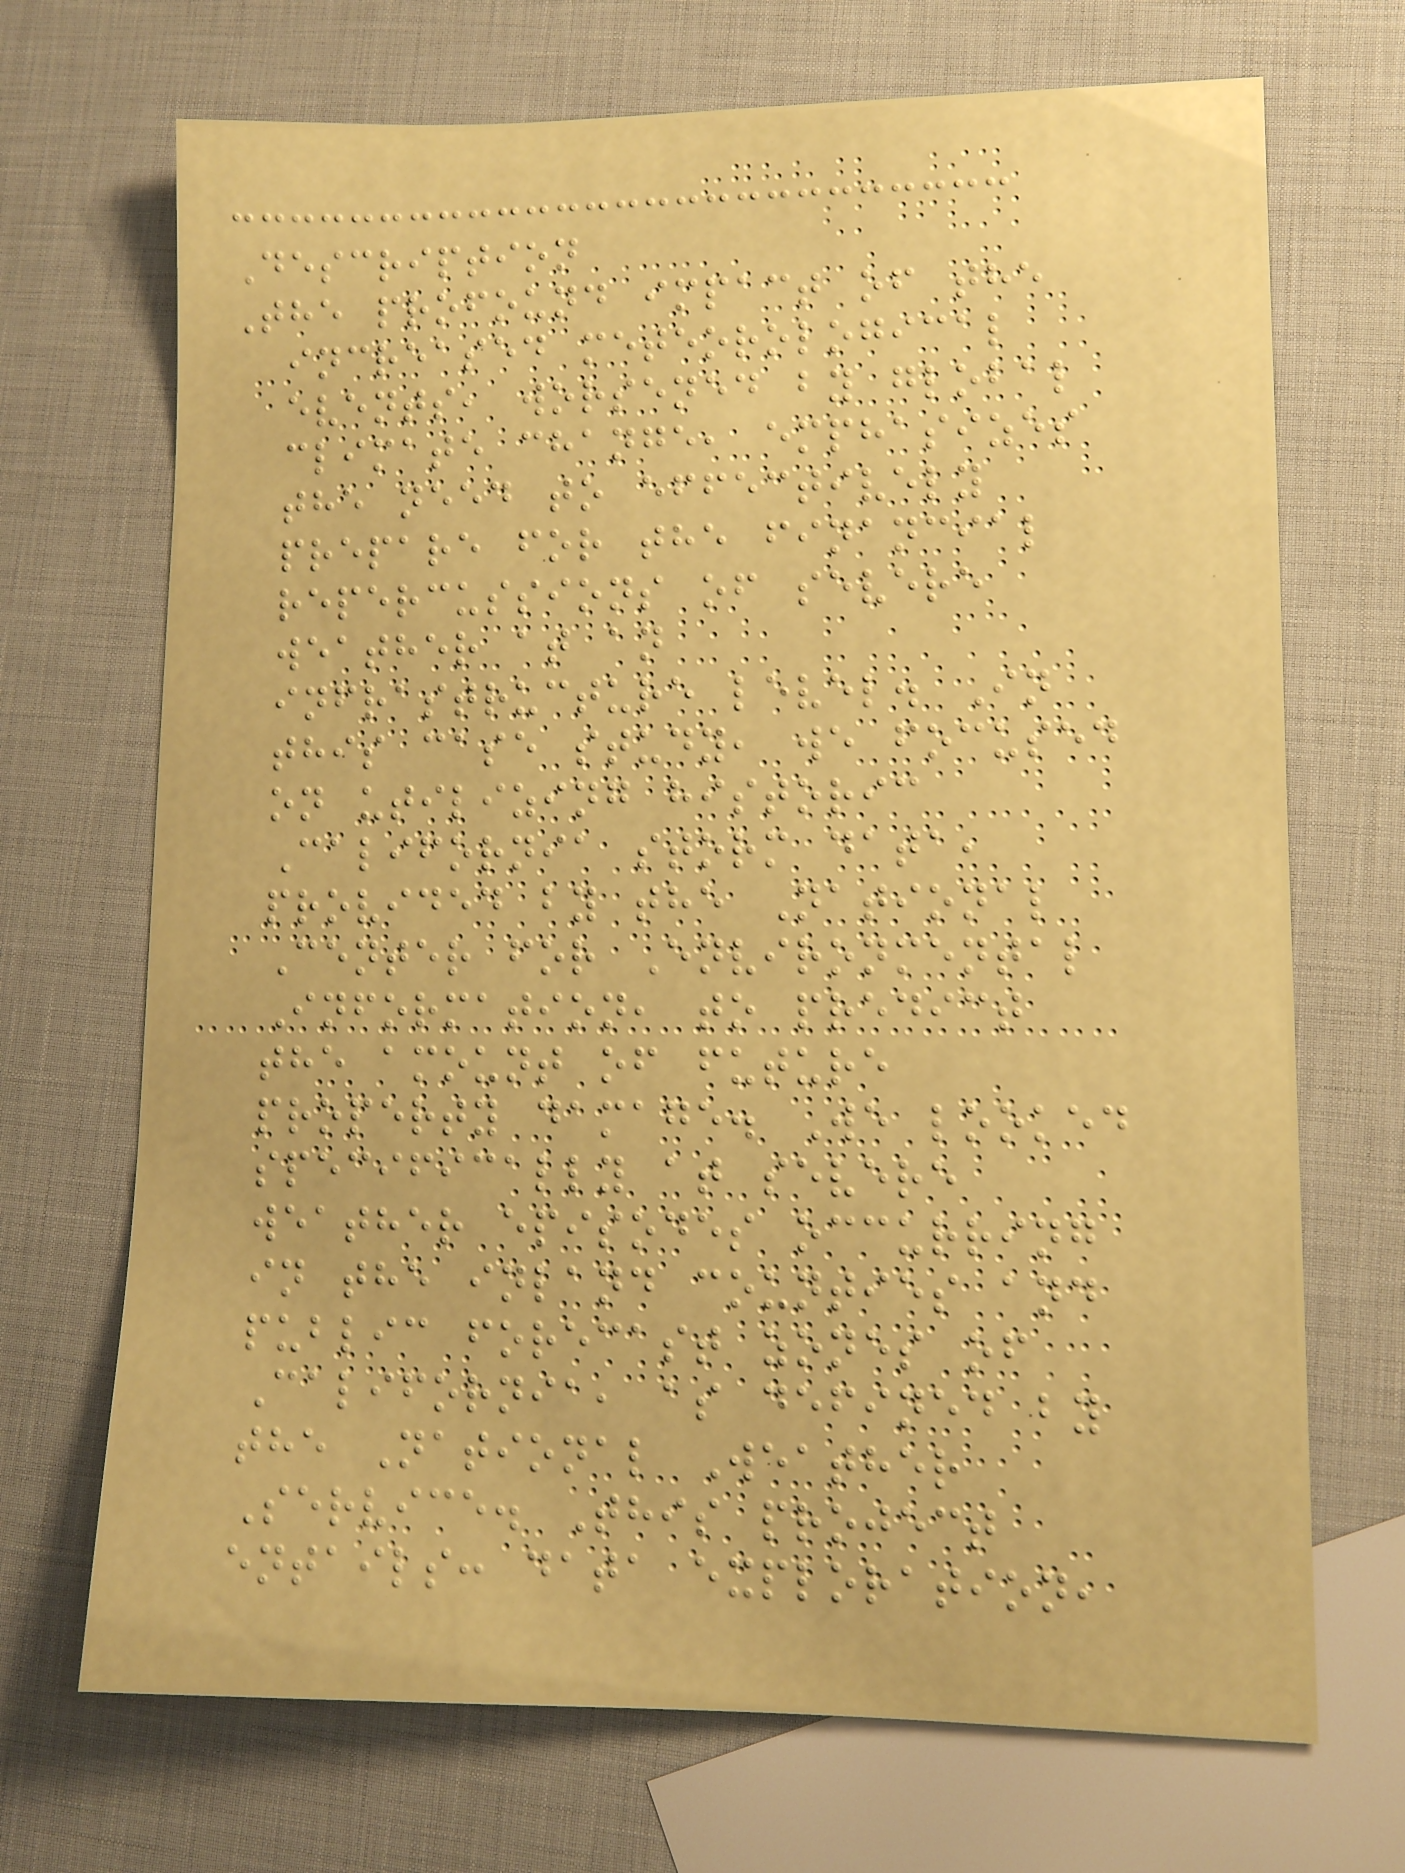Description
The profound impact of the
increased meteorological
events, worsened by global
climate change, emphasizes
the need to effectively
prepare for the financial
repercussions of severe
weather at an
infrastructure level. In
this case study, we focused
on utilizing historic
California storm data,
provided by the National
Center for Environmental
Information, to predict
the amount of future
property damage. We looked
specifically at severe
weather episodes occurring
in the inland counties and
public forecast zones of
California, as defined by
the National Weather
Service. This project
entails: data exploration,
